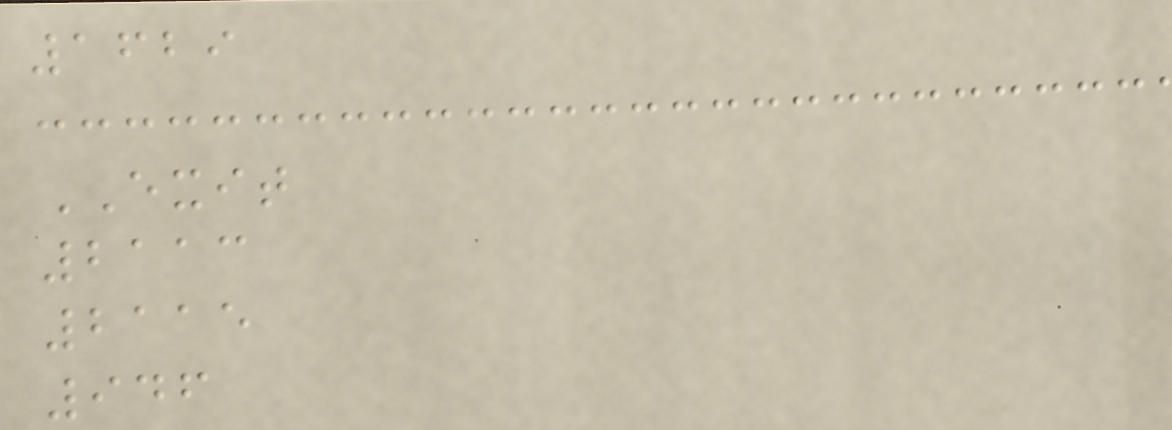1629
EXIT
2113
2115
946
